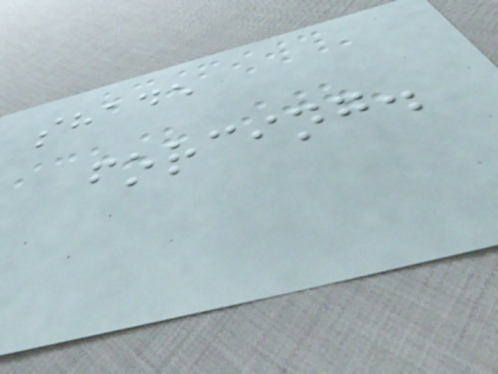shade
forcing.
